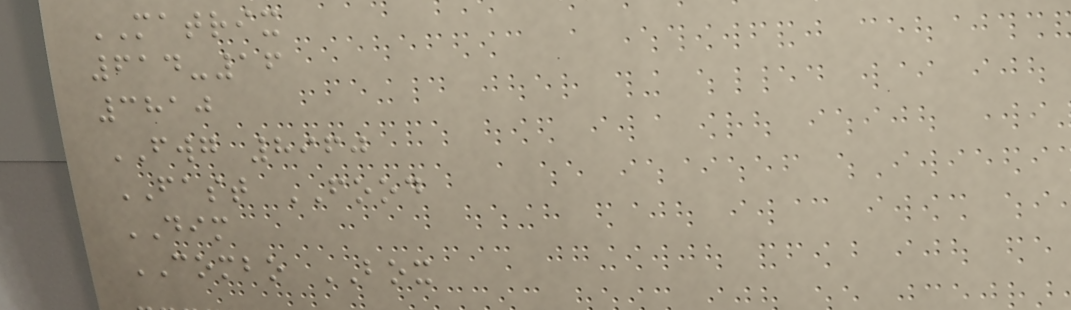MATRIX
614-16
3810
FWG 8960
FAST FOOD
DIM
COMBO BOX
